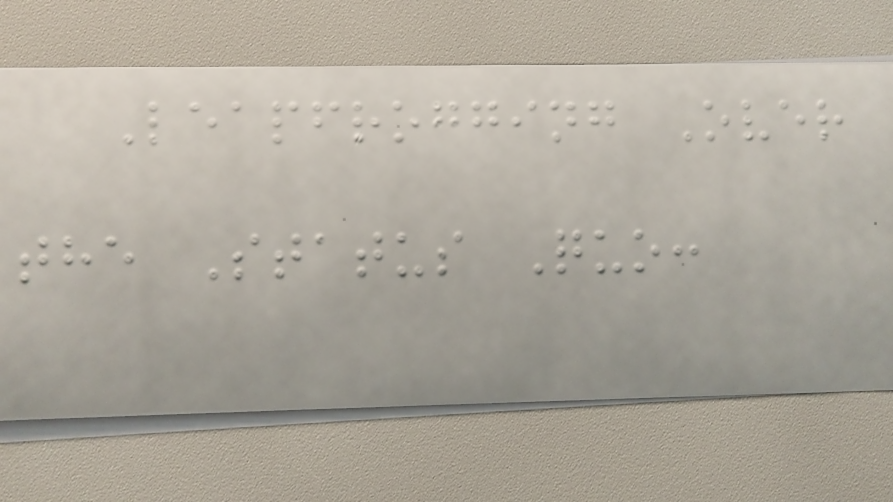Leapfrogging Over
the Status Quo:
